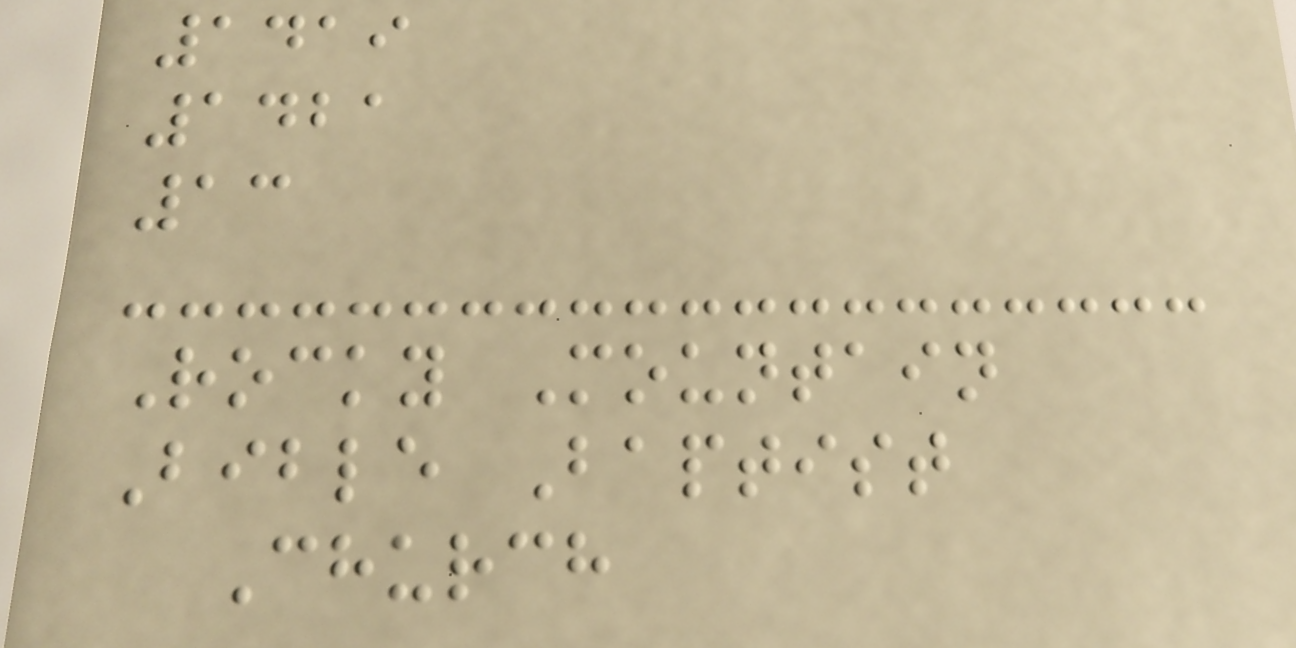1419
1421
13
Rocky Mountain
Bible Baptist
Church
